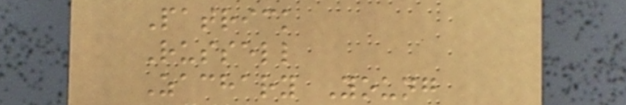Patrick
Russell
Zachary Young
